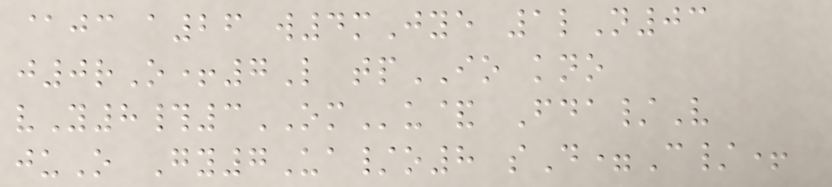@jc a26 w4mJye 1lN03
j0rO+7L tpIO kno
vY8#3OMu& Fda/V
juO Gy7Ua/o8 sD=C/+
